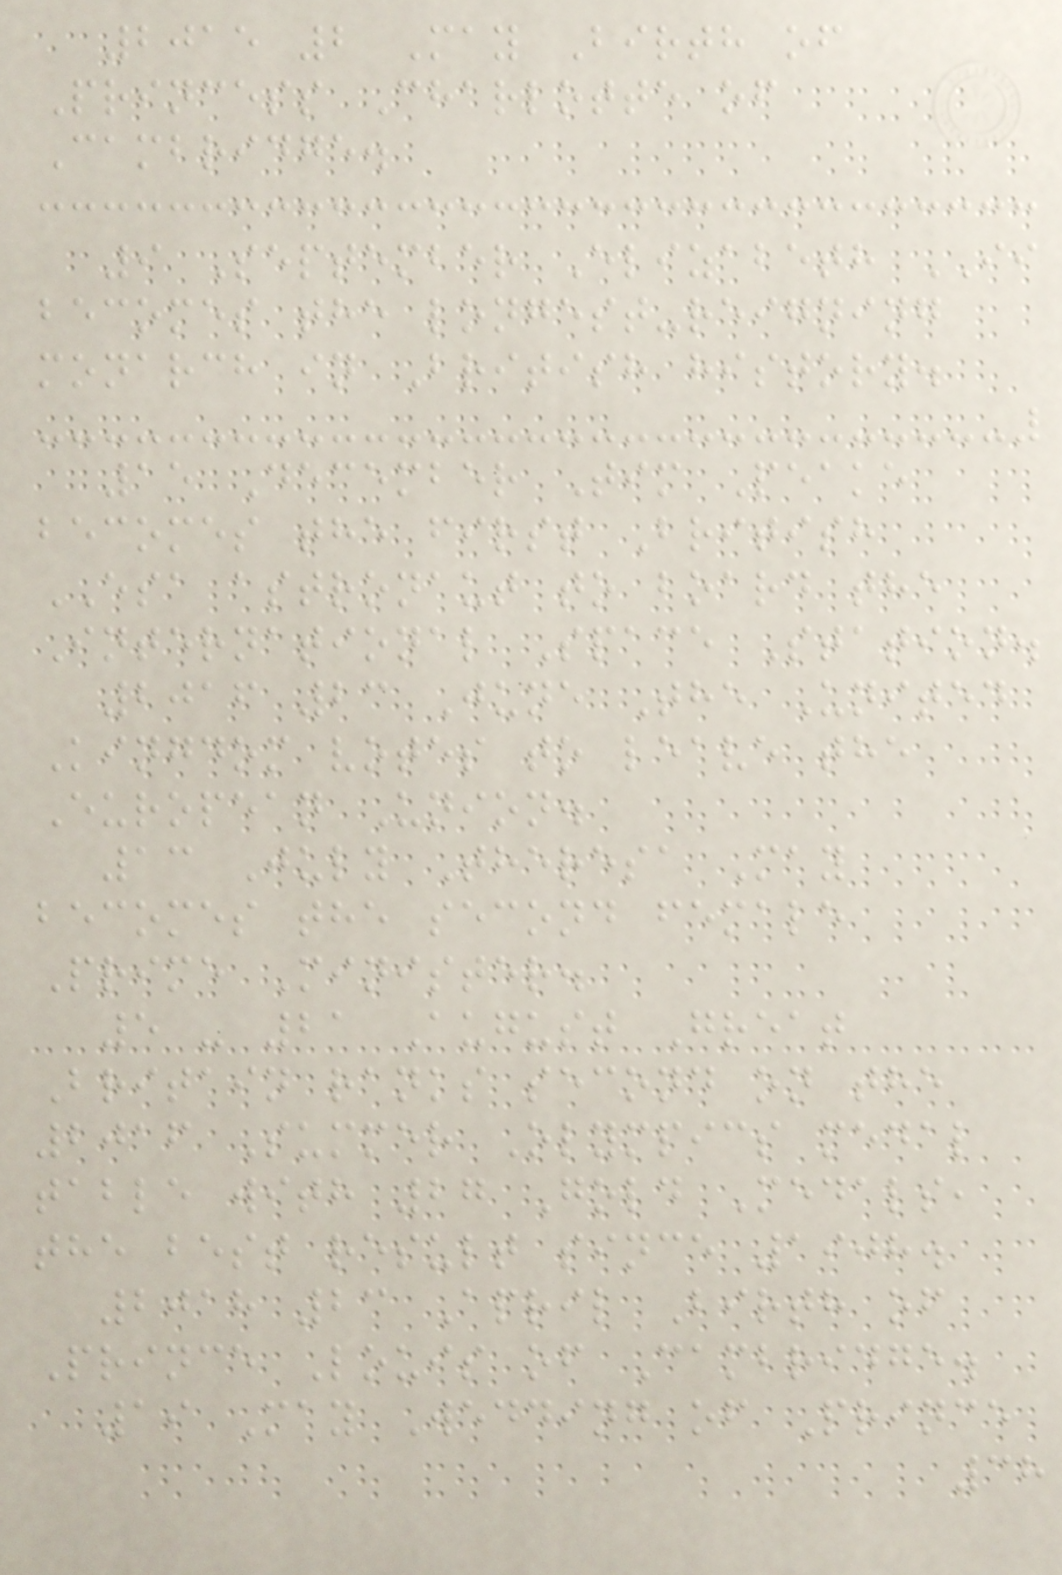2015 2 May Birth of
Princess Charlotte of
Cambridge.
9 September Elizabeth II
becomes the longest-reigning
monarch in British history.
15 December Tim Peake
becomes the first British
ESA astronaut to board the
International Space Station.
2016 23 June The United
Kingdom votes to leave the
European Union.
13 July Theresa May
becomes the second female
Prime Minister.
5 - 21 August Great
Britain ranks second on the
2016 Summer Olympics medal
table with 27 Gold Medals,
the best result since 1908.
2018 23 April Birth of
Prince Louis of Cambridge.
19 May Wedding of Prince
38
